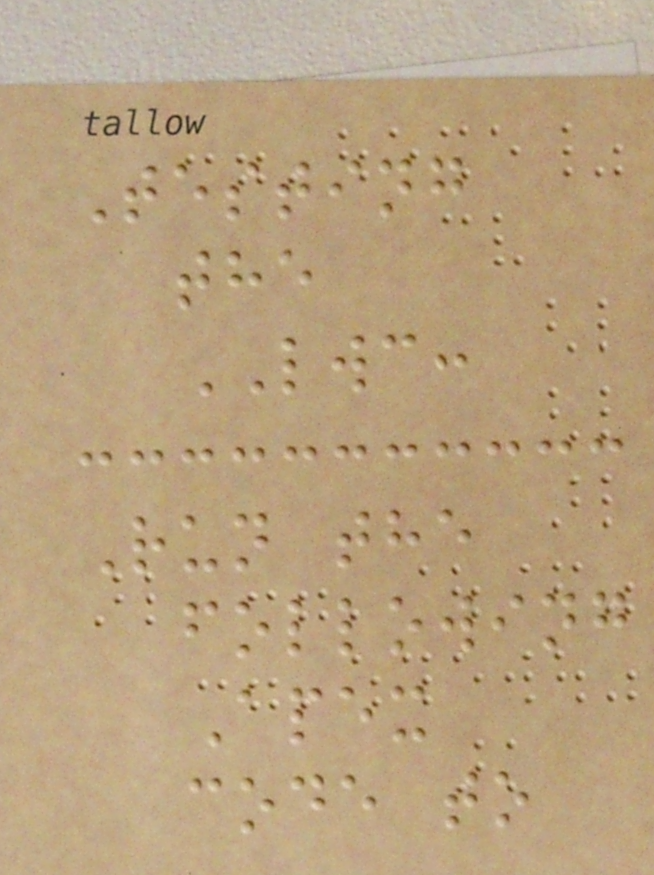Testing
the
LWC:
Run the
following
Apex
code to
